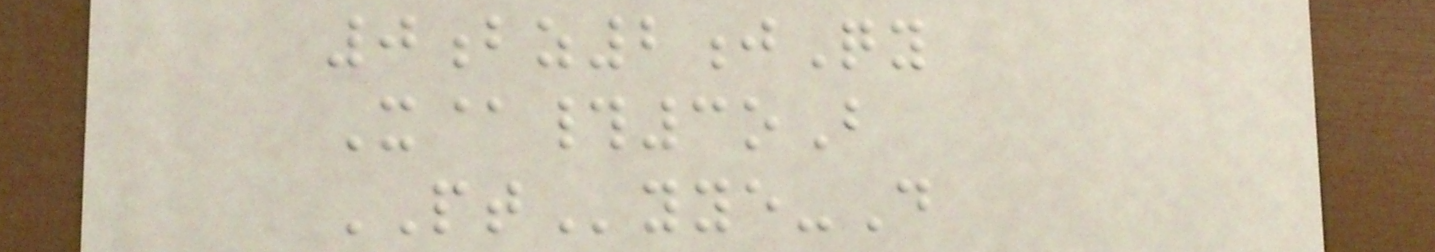0bz2jQy
X@#3oB
PTyye-D
